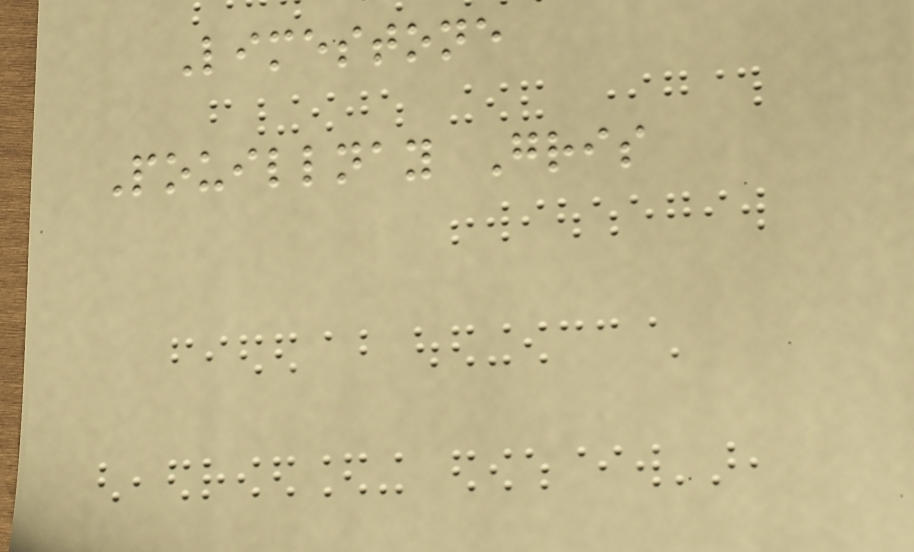Limestone
Pouillnay Gris
